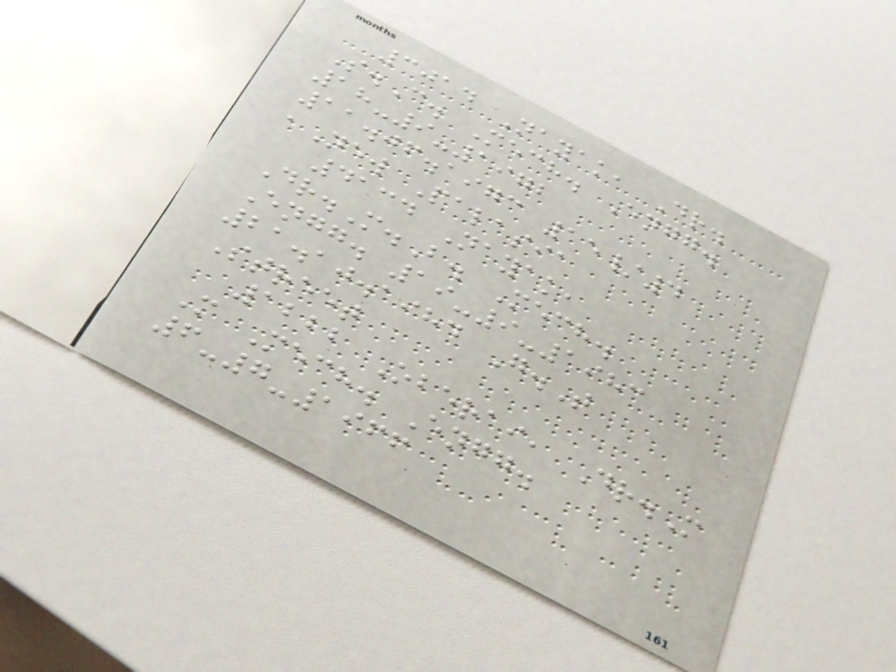3014 Nayak, Dr.
S.C. Mech. Engg.
18-9-1972
11.06.1973 15/4
,New Palasia
4134 Nayak,
Dr.M.B. Mech.
Engg. 19-9-1983
21.10.1984 G.T
Street
1222 Oberai, Dr.M
M Mech. Engg.
6-7-1966
